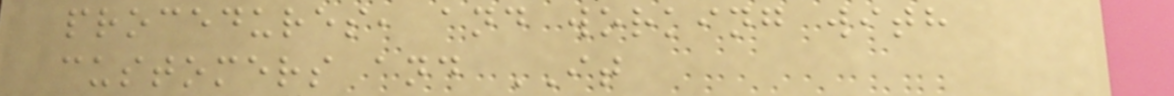procedures, and working with
customers and IT
